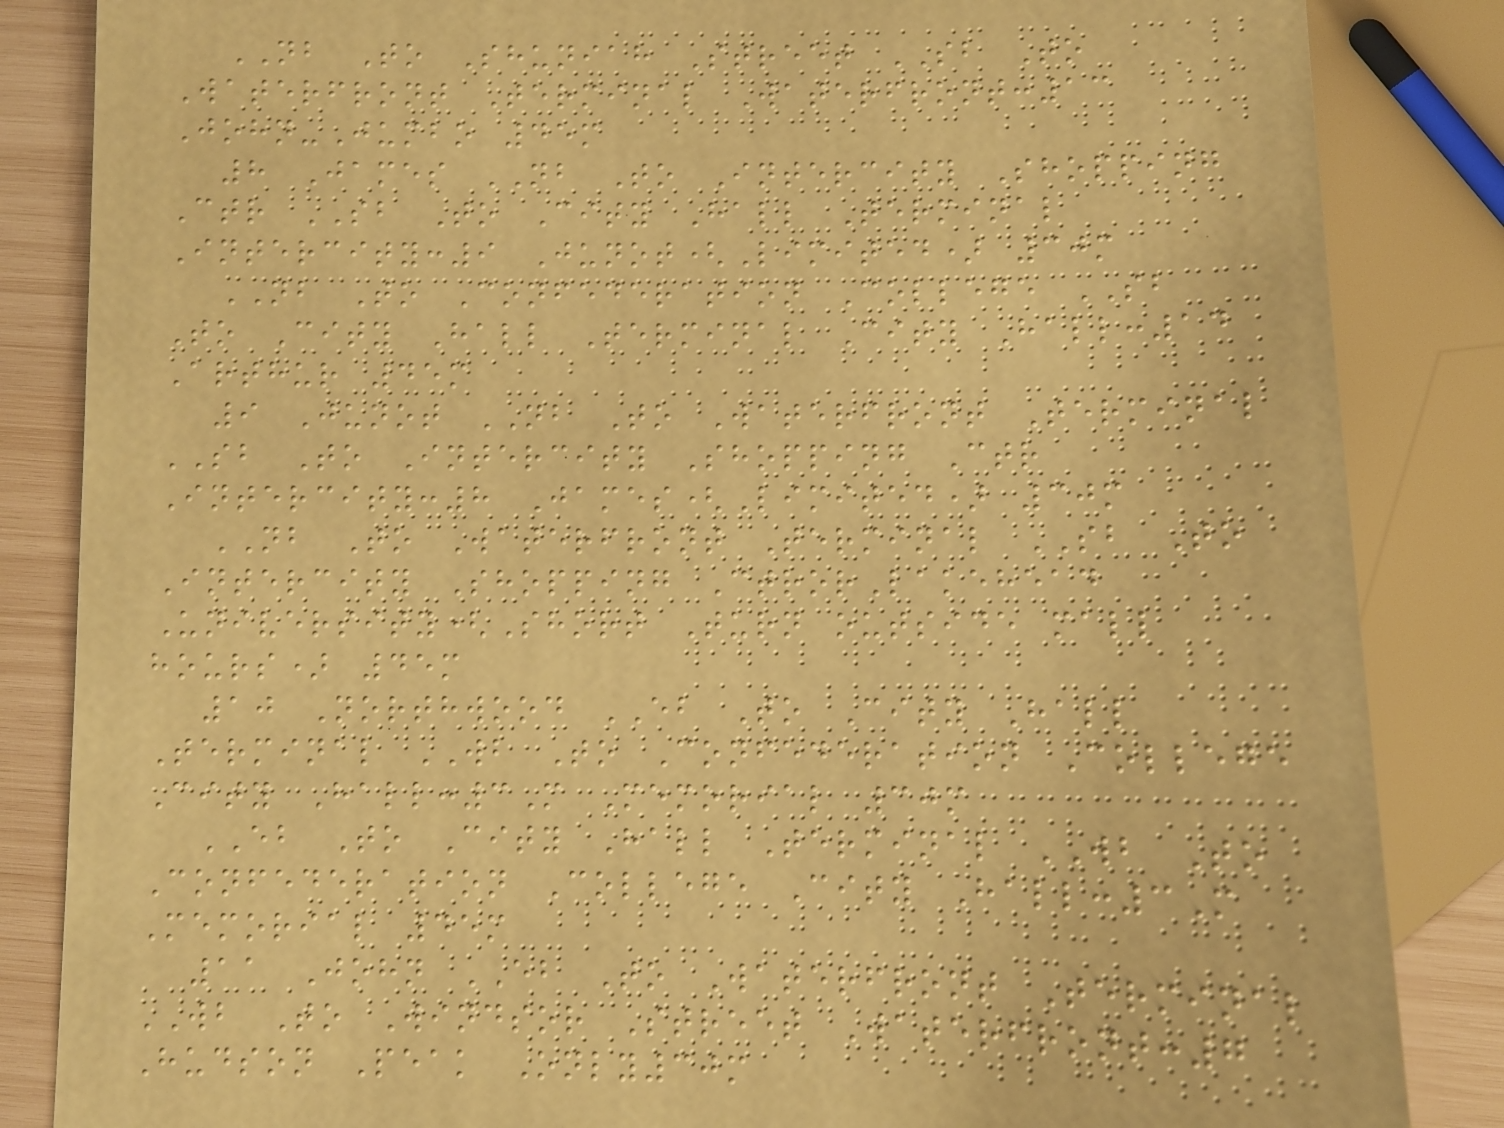NB To Shuniah Street SB To
Waterfront Terminal Waterfront:13
John-Jumbo 45m
8 James NB To Intercity Shopping
Ctr SB To City Hall Terminal
Intercity:9 Junot(Limited) 30m
NB To Confederation College SB
To City Hall Terminal City Hall:14
Arthur 45m
9 Junot NB To Waterfront Terminal
SB To Intercity Shopping Ctr
Intercity:8 James(Limited) 30m
NB To Waterfront Terminal SB To
Intercity Shopping CtrorLakehead
University(Short Turn outside mall
hours) 45m
10 Northwood EB To City Hall
Terminal WB To Confederation College
City Hall:3M Memorial 30m
EB To City Hall Terminal WB To
Confederation College City Hall:3M
Memorial 45m
11 John EB To Waterfront Terminal
WB To Windsor Street Waterfront:7
Hudson Peak Only30m
